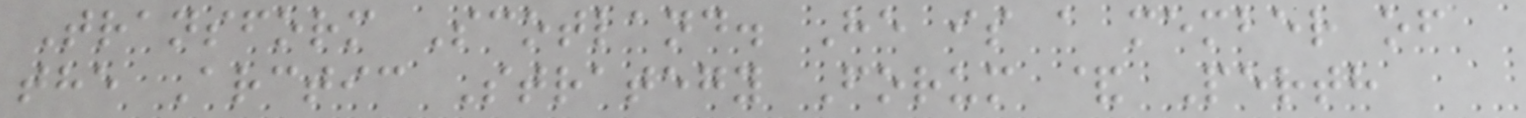Transform Scotland. He is a member of
the Arctic Strategy Forum & Perth
